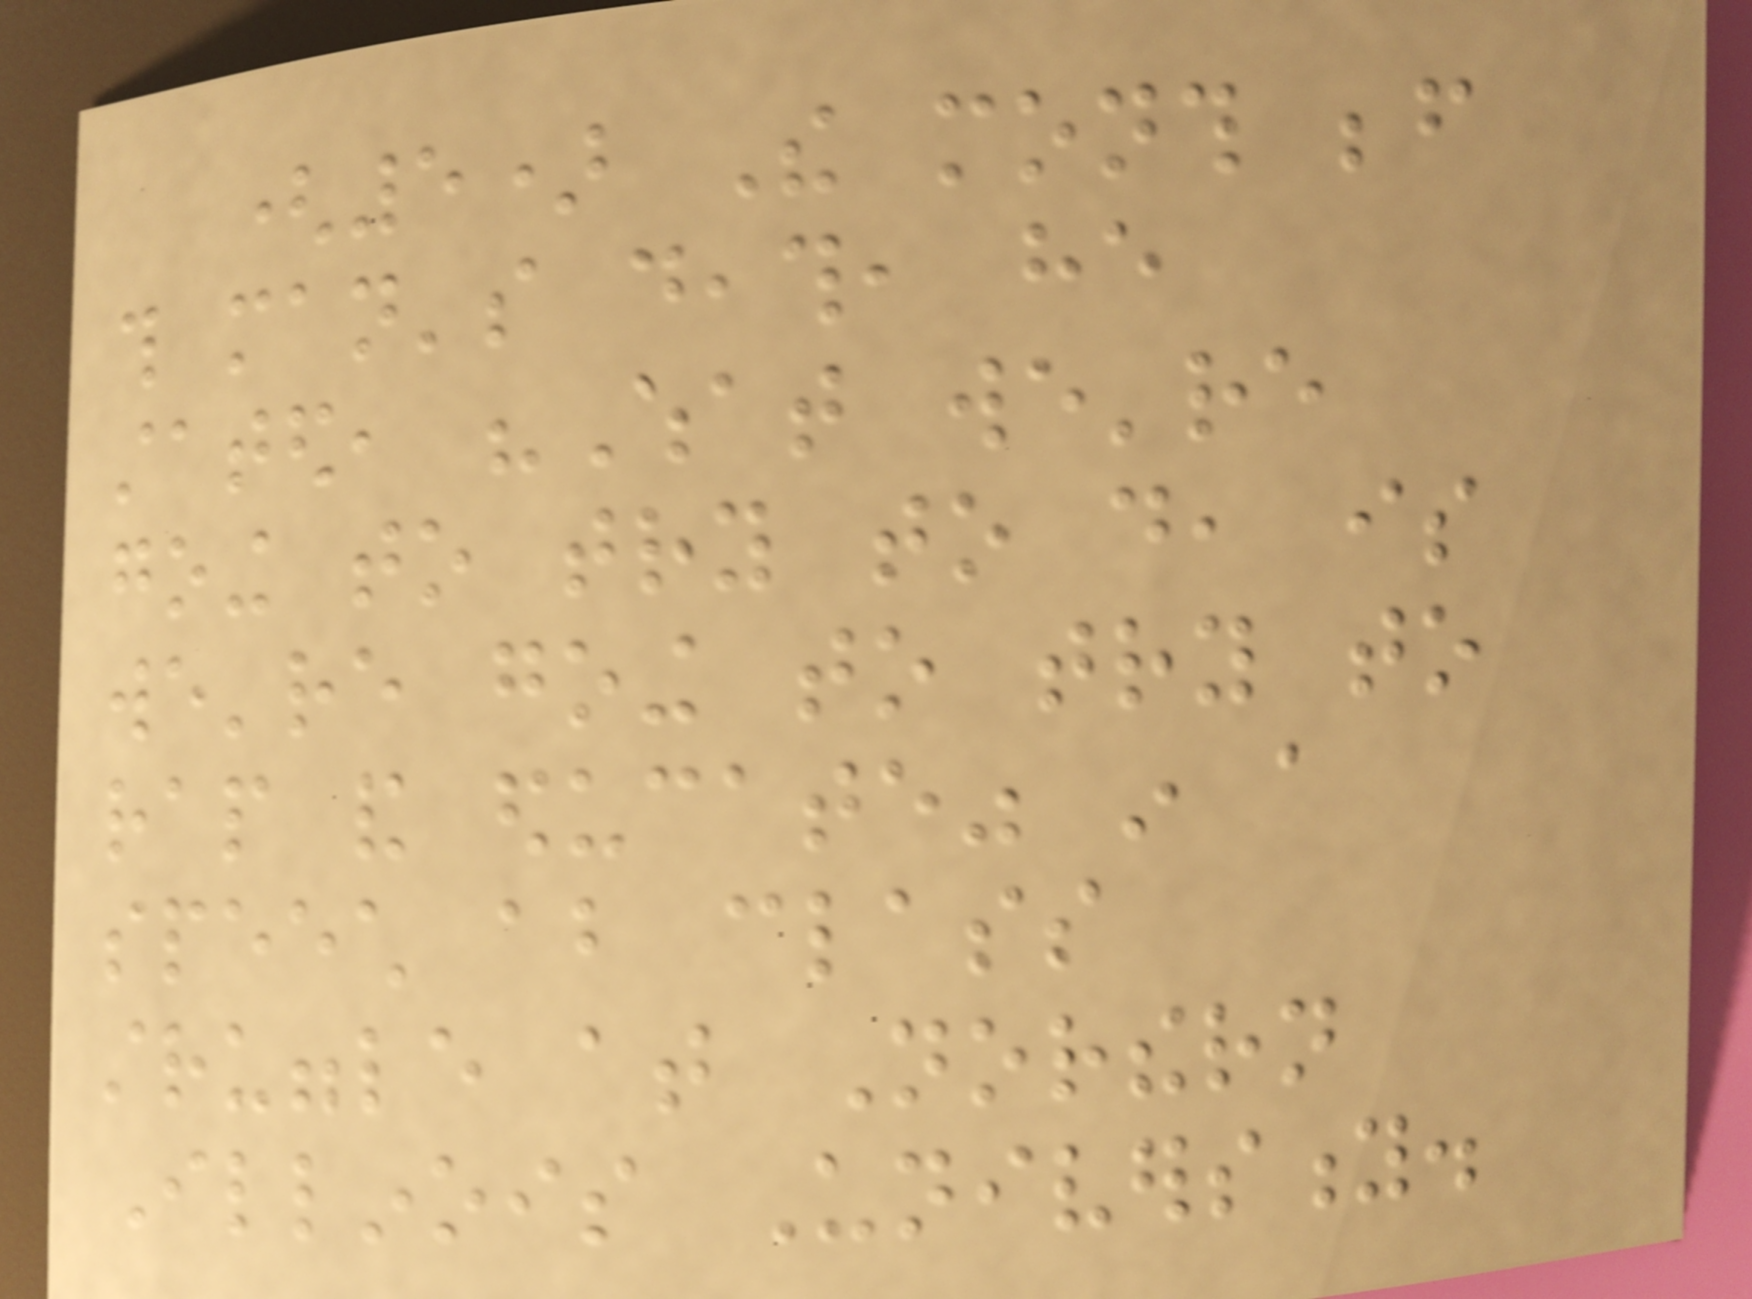(5) The month before
this man's death, he
stated, "What we're
going to try to do, is
we're going to try to
rap and educate" in a
speech about class
struggle at Northern
Illinois University.
